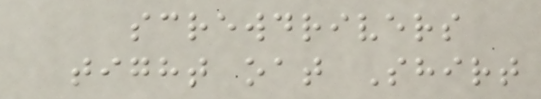screwdrivers
tight oat Shirt
